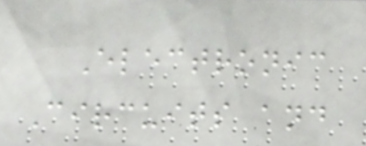Electronic
Circuits and
